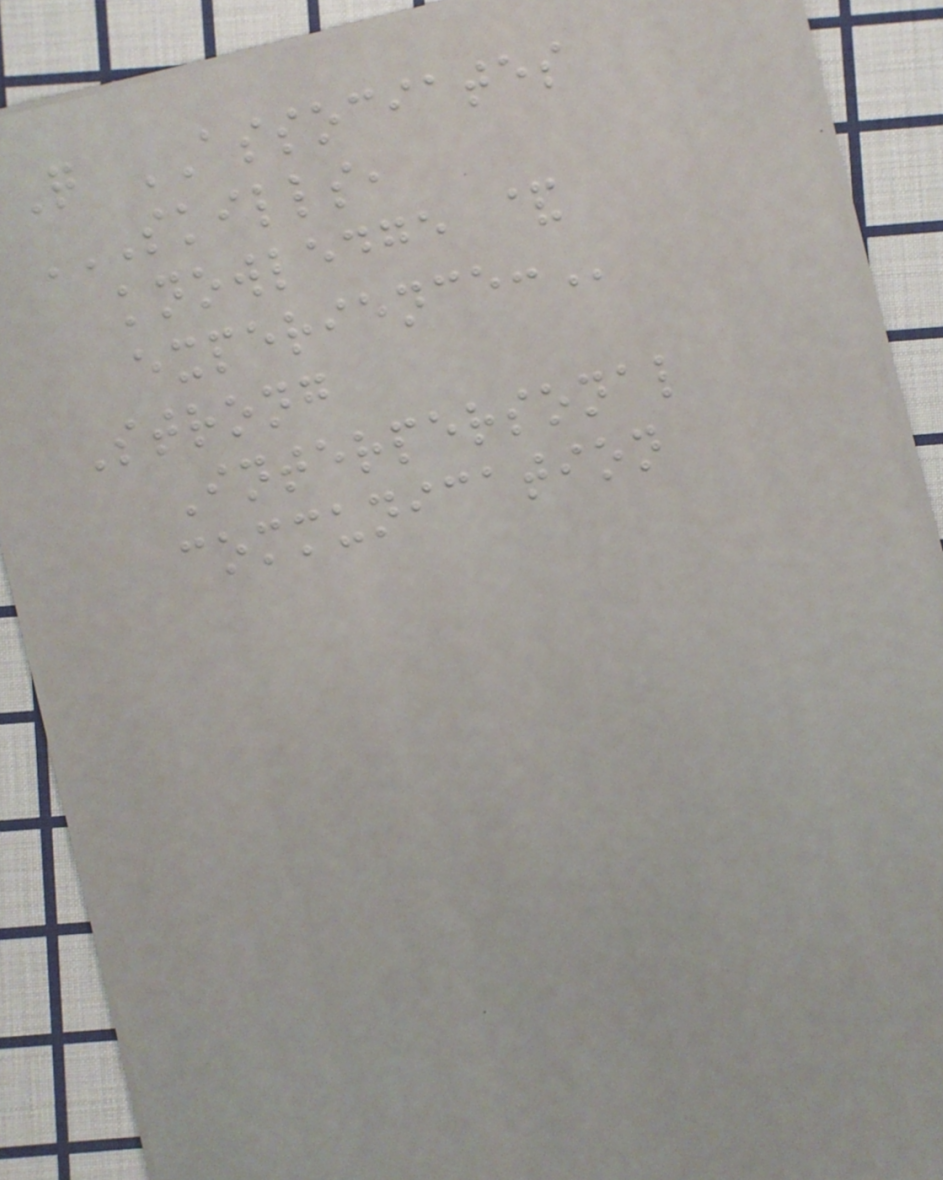Q ASSOCIATES
SKILLS,
KNOWLEDGE &
EXPERIENCE:
Strong
Interpersonal
communication
